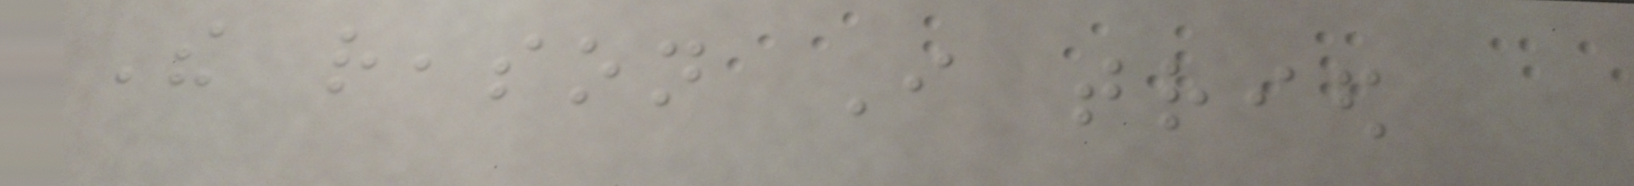The reason I tried
